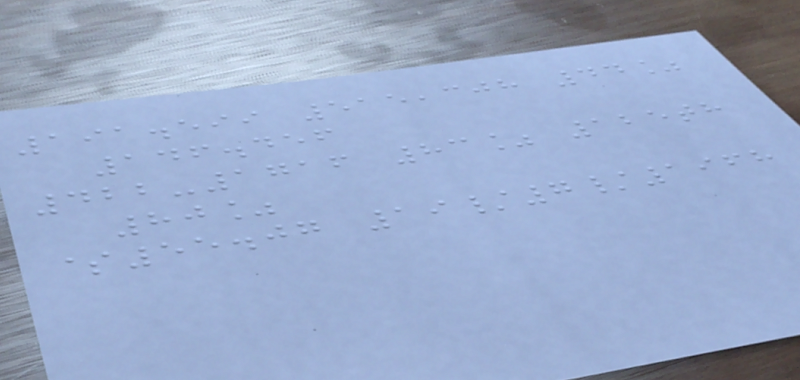191.599 515,308 44%
146.456
422-1716 83% 125th
80%
$55.07 19/7/1968
